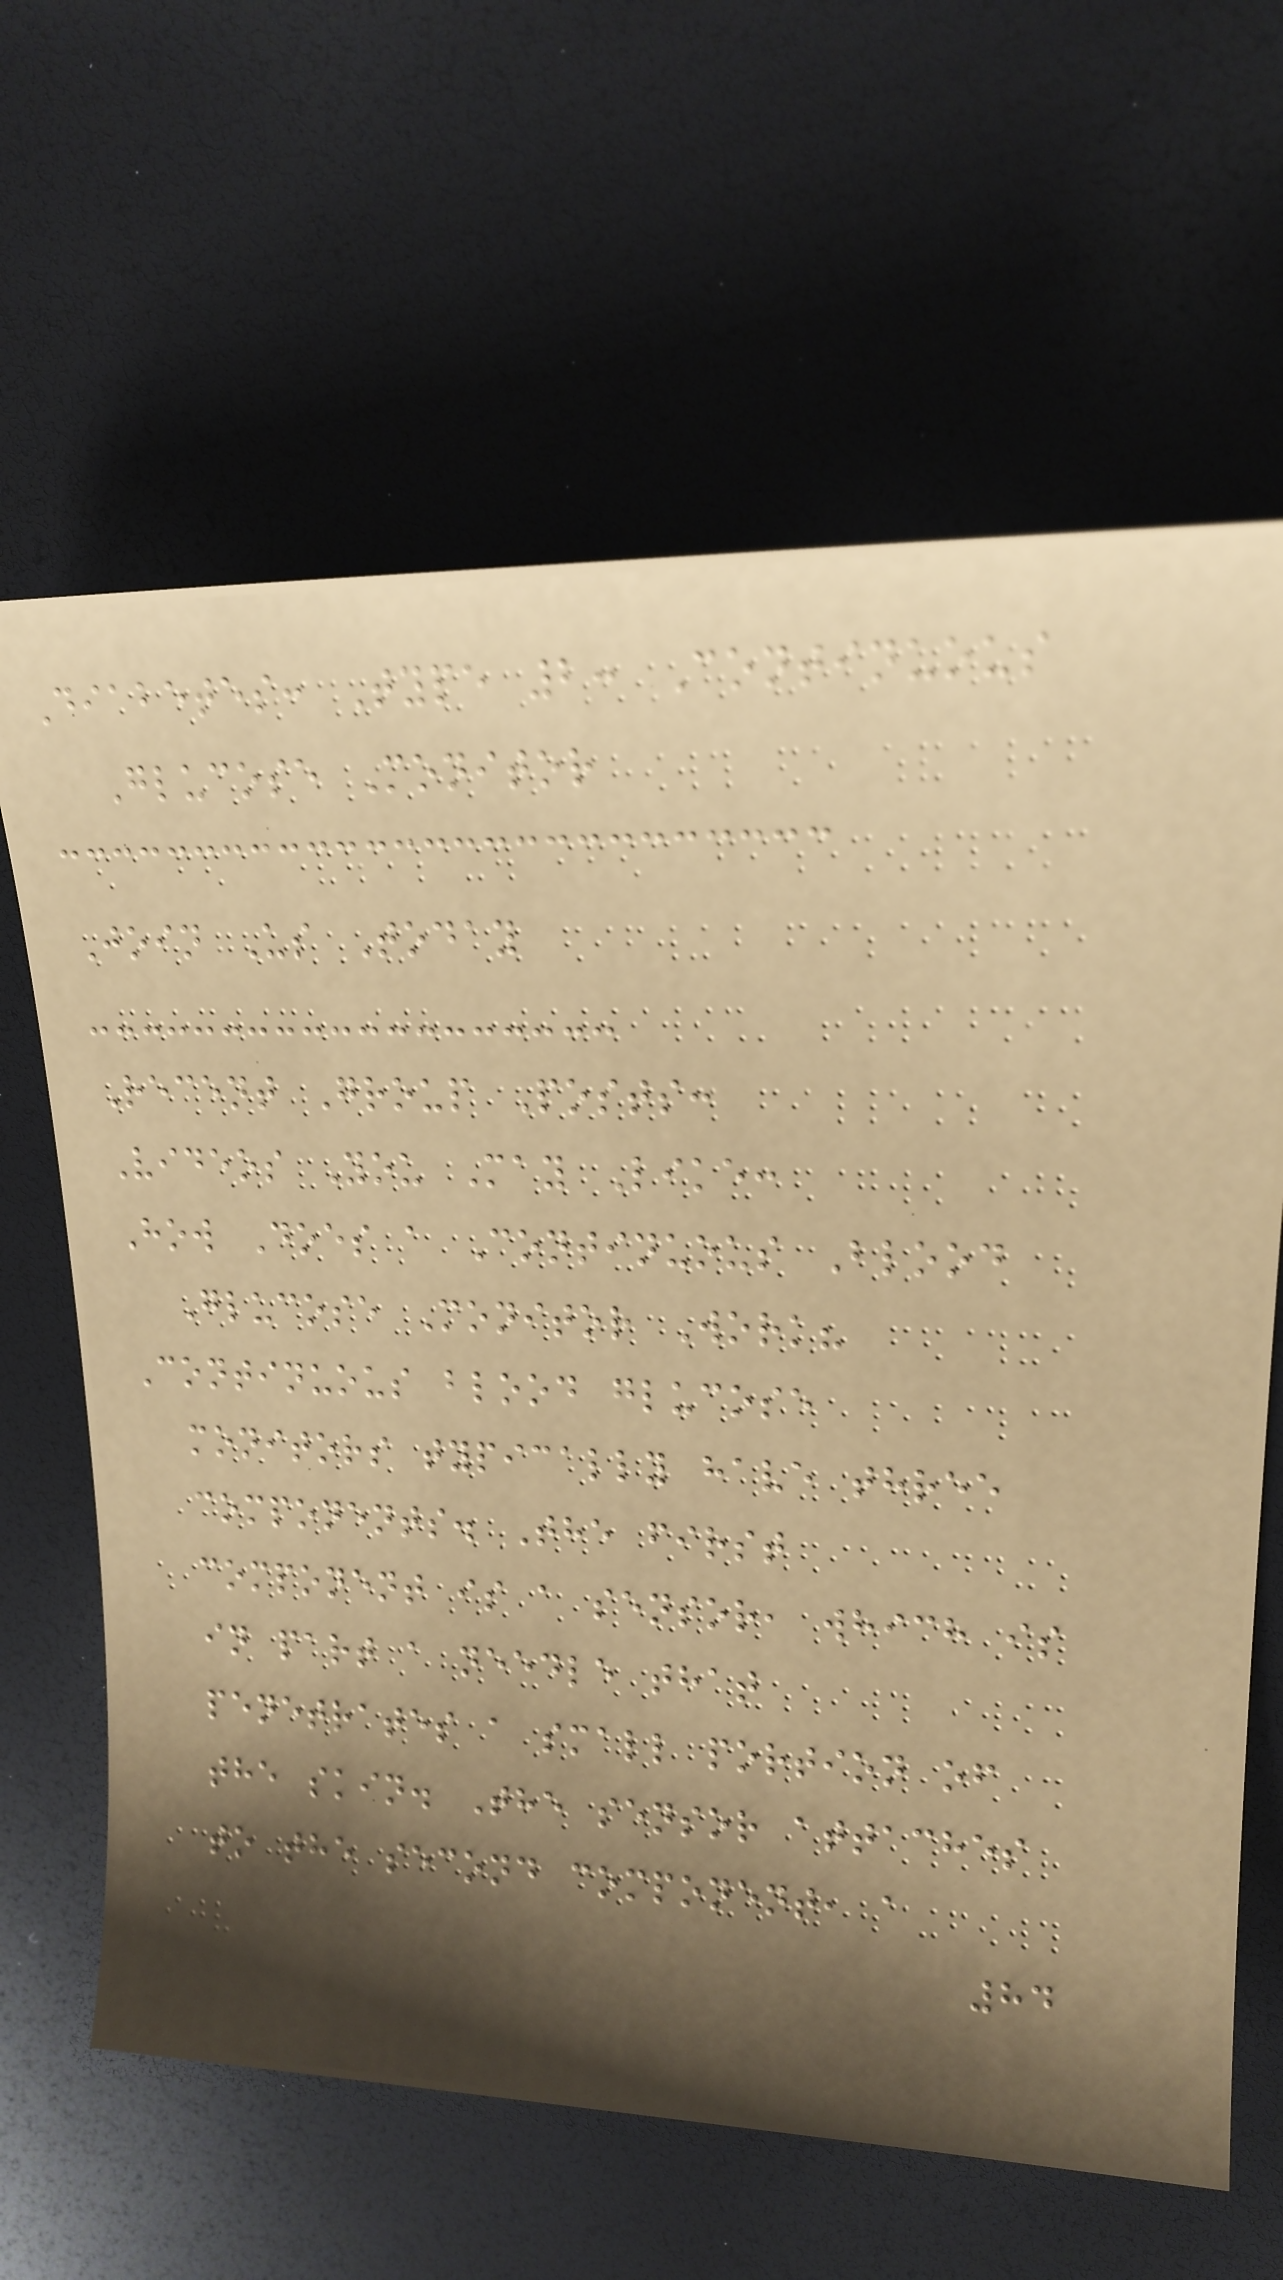Diabetes: Type 2: Continuous
Glucose Monitor
Join Us Today
Recent Group Posts:
Videos You May Like:
How Does a Continuous Blood
Glucose Monitor Work?
Continuous blood glucose
monitors typically have three
components. The first
component is a sensor, which is
in part a needle that
penetrates a small portion of
the skin. The sensor attaches
to the second component, a
84
